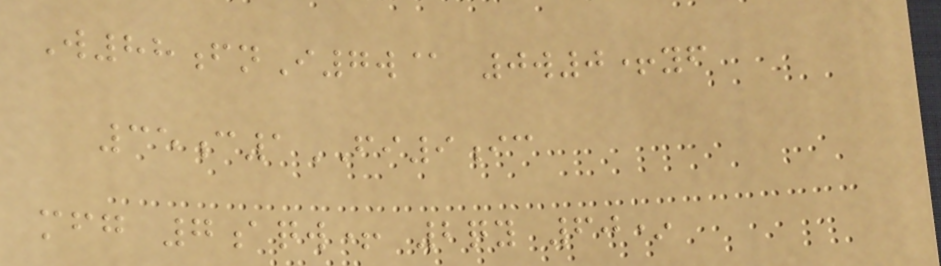W88fnI7w@ 0w0+yf
35c1FI9ic
mfg 7aqw+ 2qy 60*
